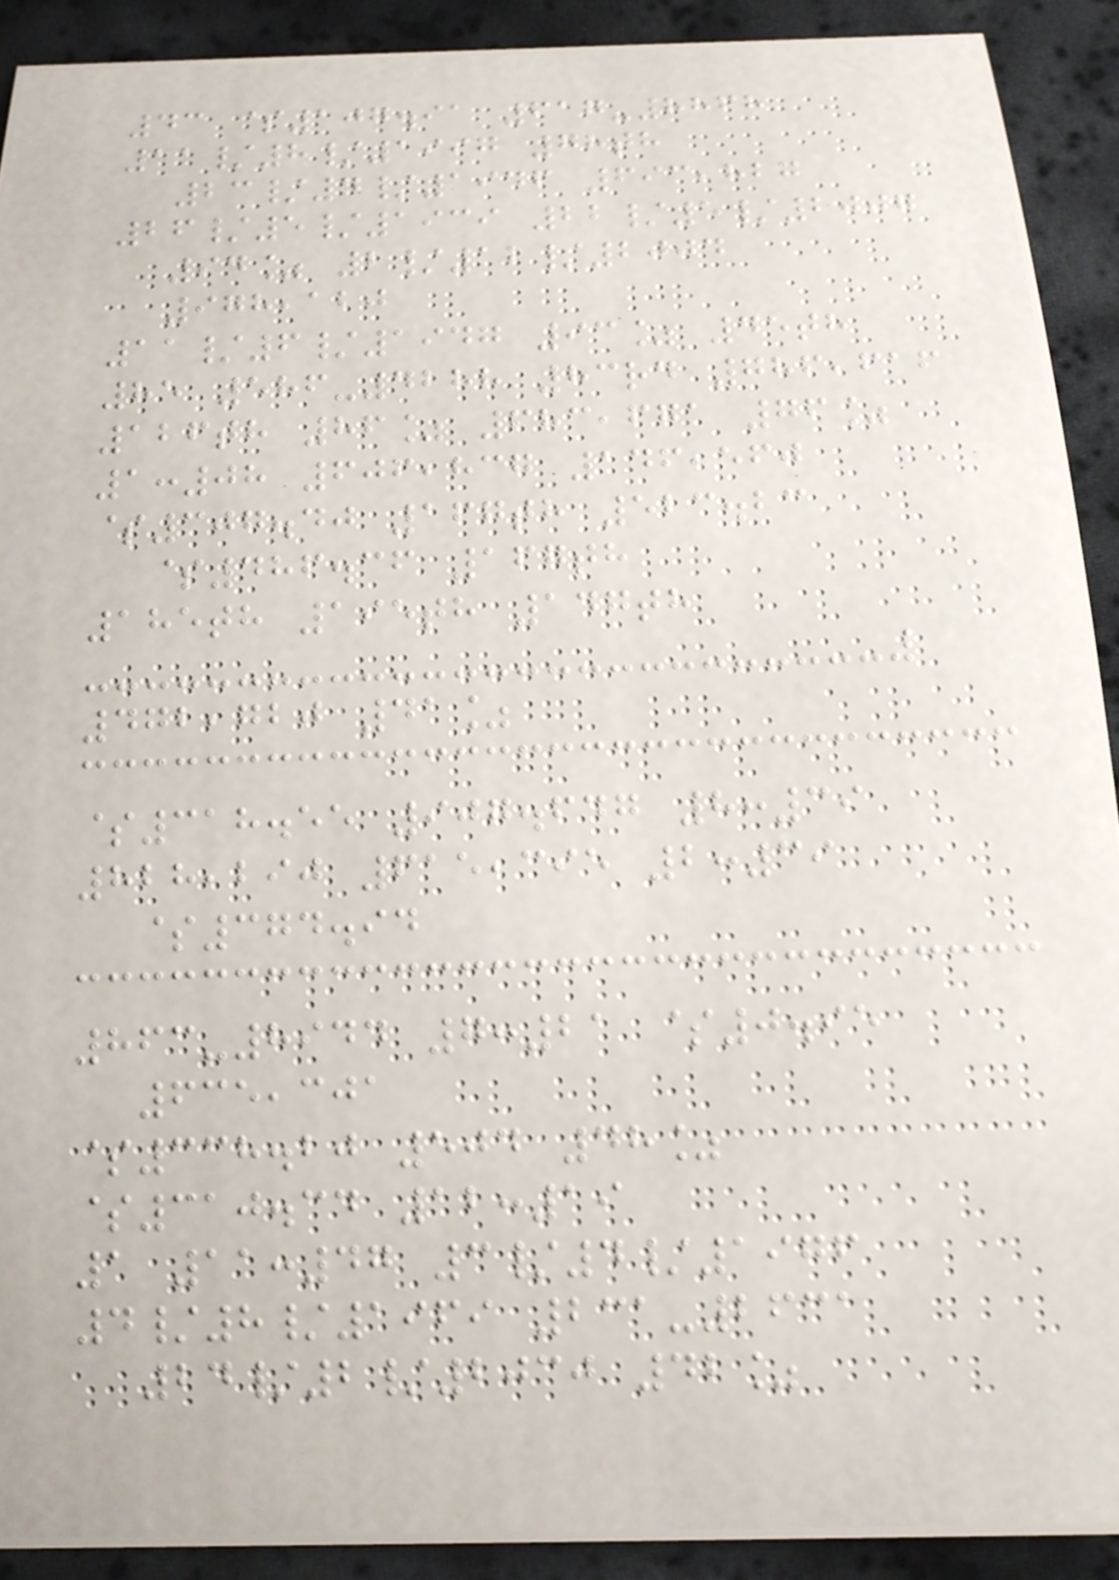43 $107.91 617-8868
11/8/1997 78th
23/4/1946 693,827
26/5/1939 22/5/2007
94% 2/12/2004
978,120
11/6/1947 93% 45th
85 586-4288 83rd 786,616
126th 86% 683,671 76%
1:08 606,837 146,560
$307.40 167th 523.23
$486.36 167th
185th 195th 147th
472,720 41%
$318.55 907.647 8:39
828,290 615,395 2:39
$374.94
863-8944 7:21 $0.95
635,301
$338.20 504 48%
$310.34 12:19
1 11:47 3/4/1976
4/8/1969 231-2631
24/2/2030 42%
